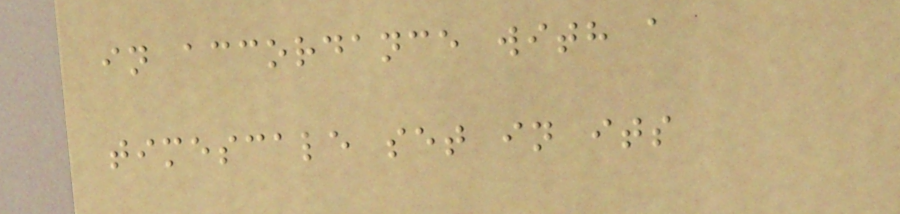in accordance with a
timescale set in its
